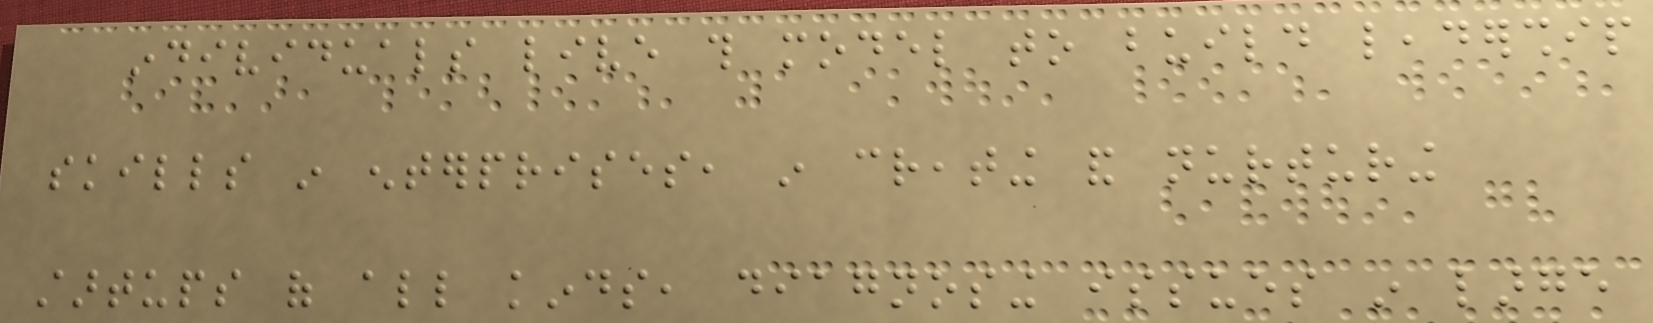individuals live this model to build leadership
skills in enterprises, in creating and nurturing
startups of all kinds, diagnosing issues in large
